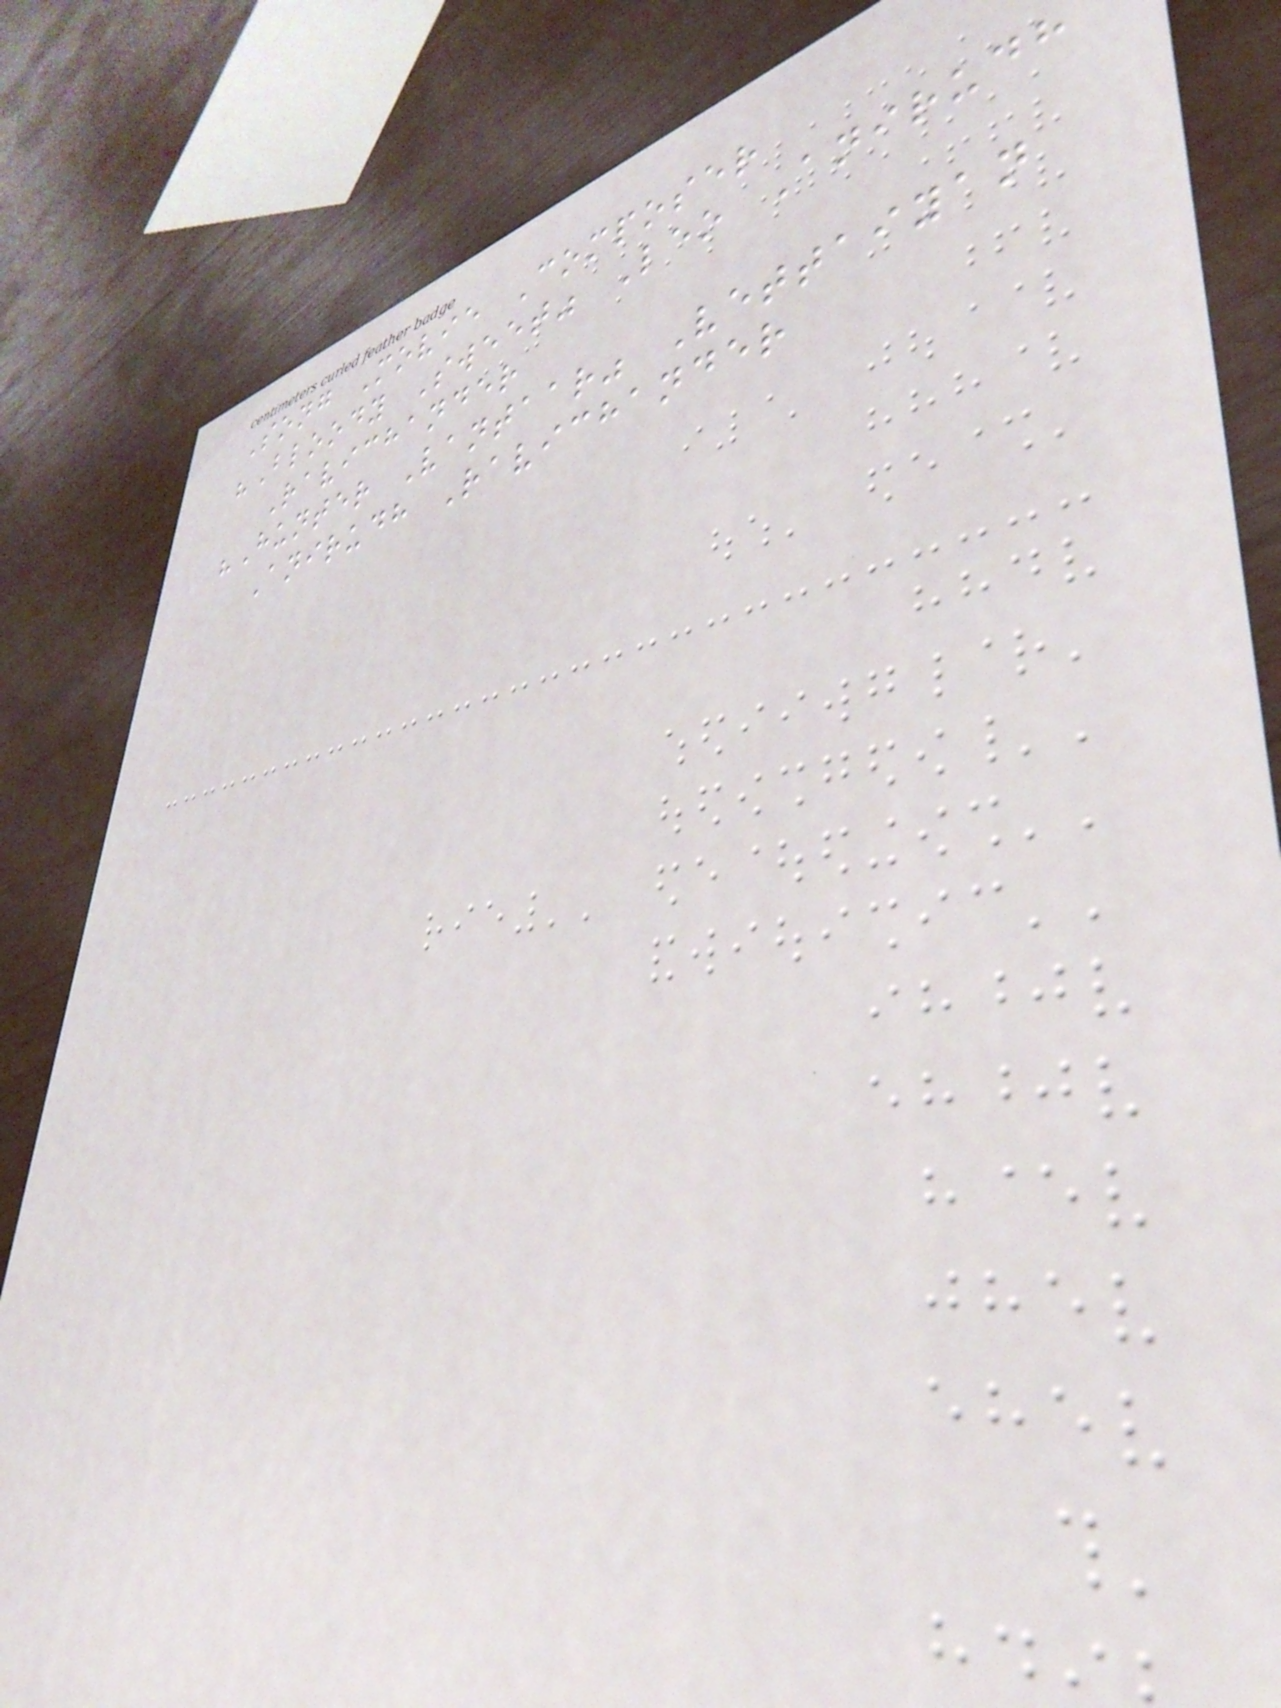Song Movie Composer
"Bloody Sweet" Leo Anirudh
Ravichander
"Hunter Vantaar" Vettaiyan
Anirudh Ravichander
